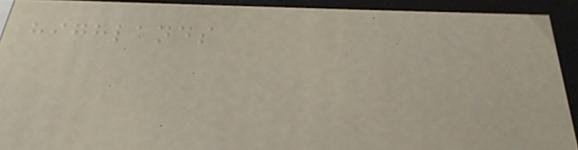highlands
